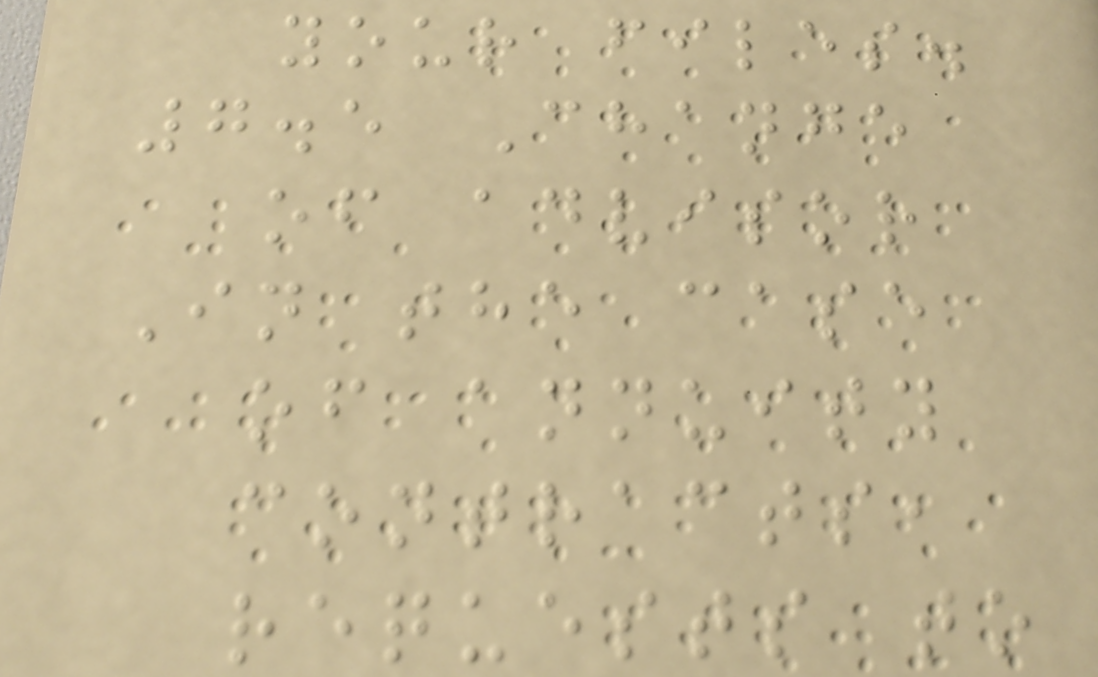your files.
7.5 Change
of advisor
In the case
of annuity
contracts,
requests to
